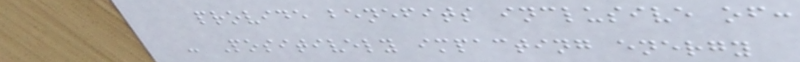provide benefits inclusive of:
- Positively impacting energy
